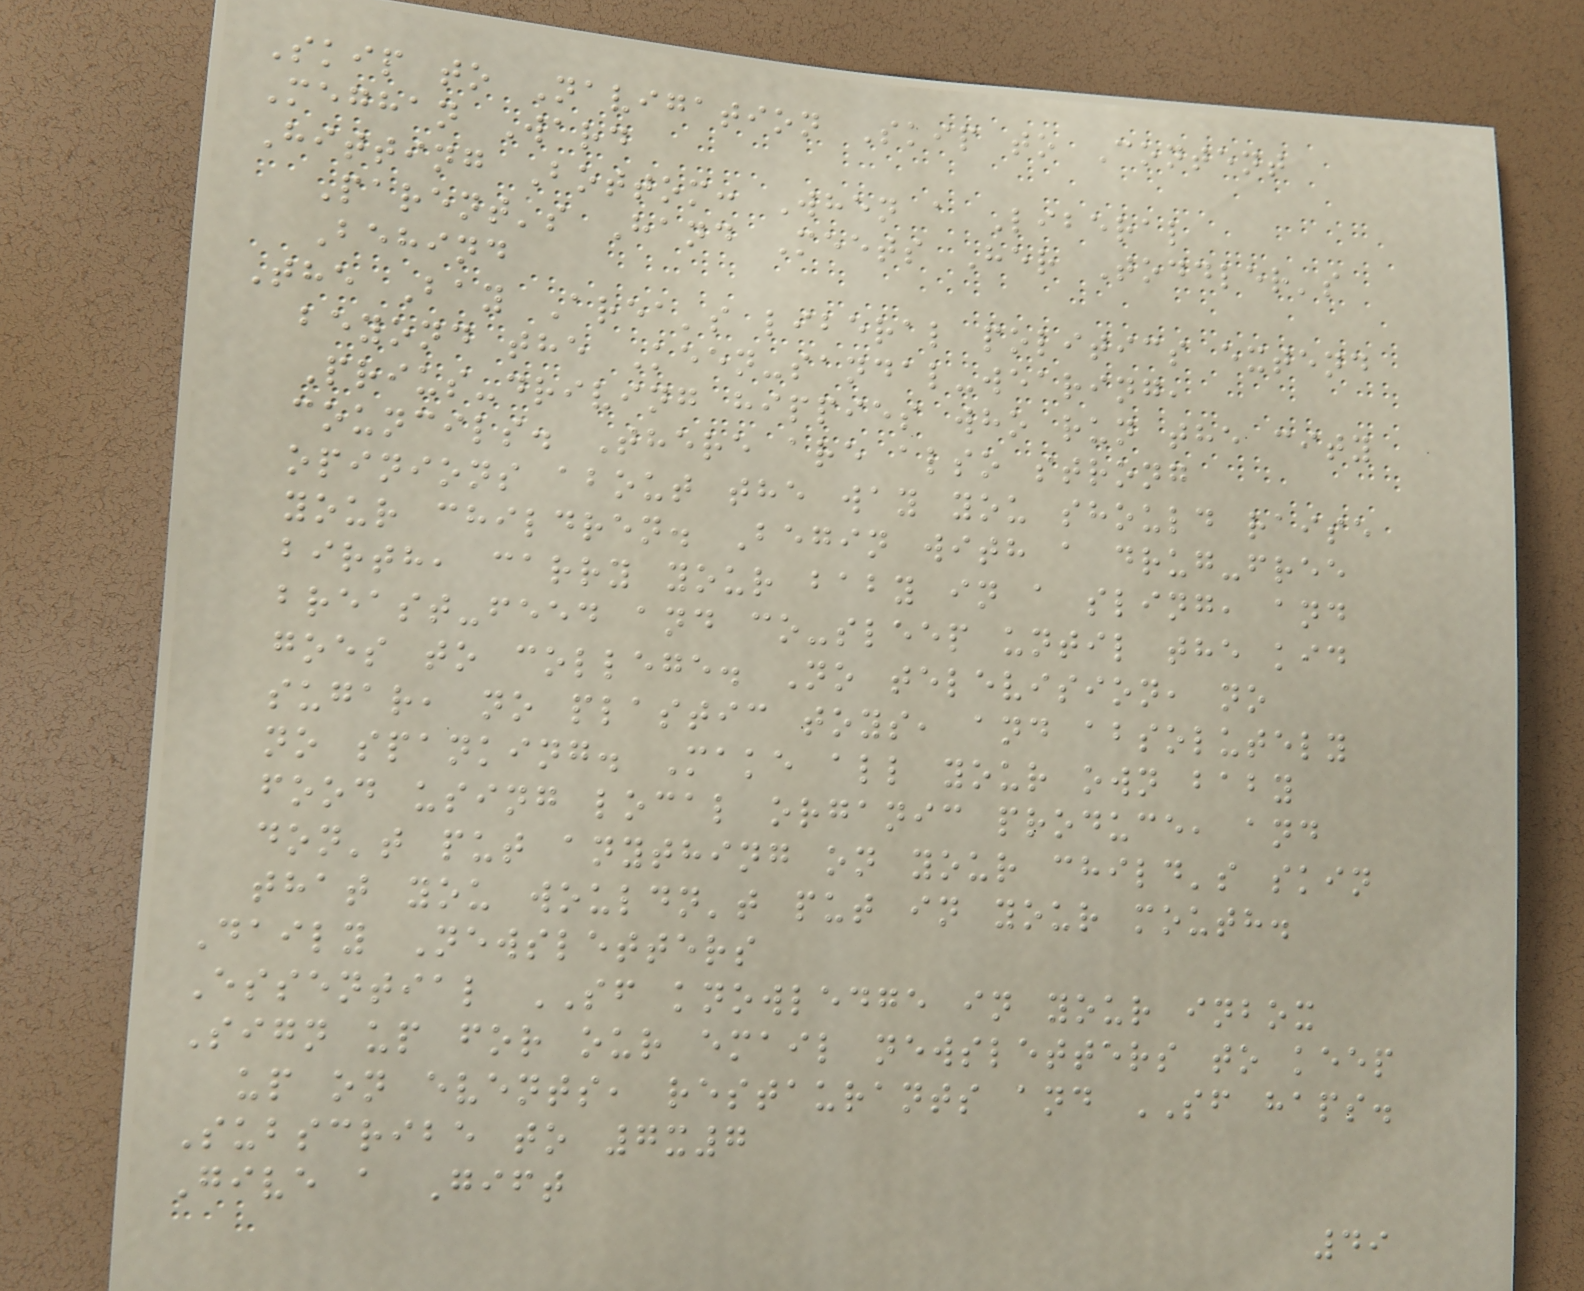Skip to Navigation Skip to Content
Meghan Ward
Hitting Bottom: When a Liberal
Parent's Hand Meets Her Toddler's
Behind
The Bay Area's liberal politics extend
beyond the Keen-sandal-wearing,
Prius-driving hippies who run the city
councils. There are also strong
opinions about the way you should raise
your children. Begin with a drug-free
birth, carry your baby in a sling, and
breast-feed and co-sleep until the kid
goes to college. No television, no
sugar, no plastic toys, and absolutely
no spanking. Make all your own baby
food using local organic produce, and
don't put anything on your child's skin
that you wouldn't put in your mouth.
Daily Newsletters
Essential SF knowledge in your inbox
Sign up for our email newsletters to keep
up on events, restaurants and SF haps.
Subscribe to 7x7
Give a Gift
49
